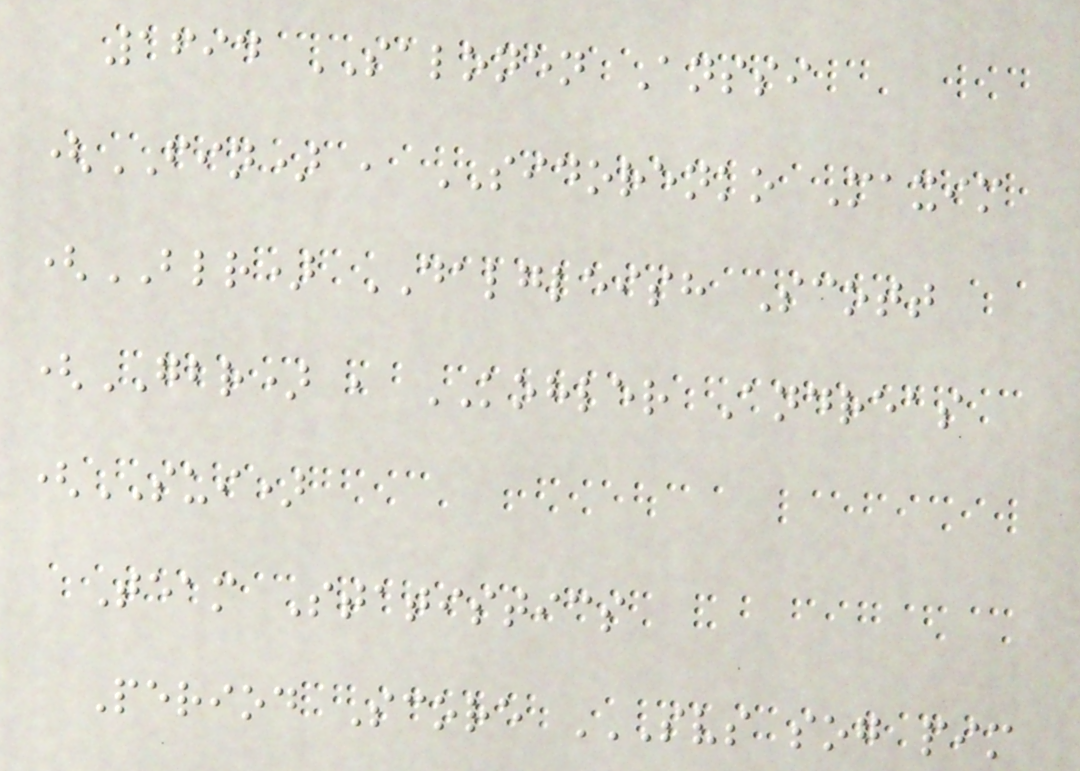1694 SALONEN Anssi
(FIN) , SIDORENKO Maxim
(BLR) DALGLEISH Scott
(GBR) , KOHLER Andreas
(SUI)
Team Statistics
Period Score SVS SOG PIM
